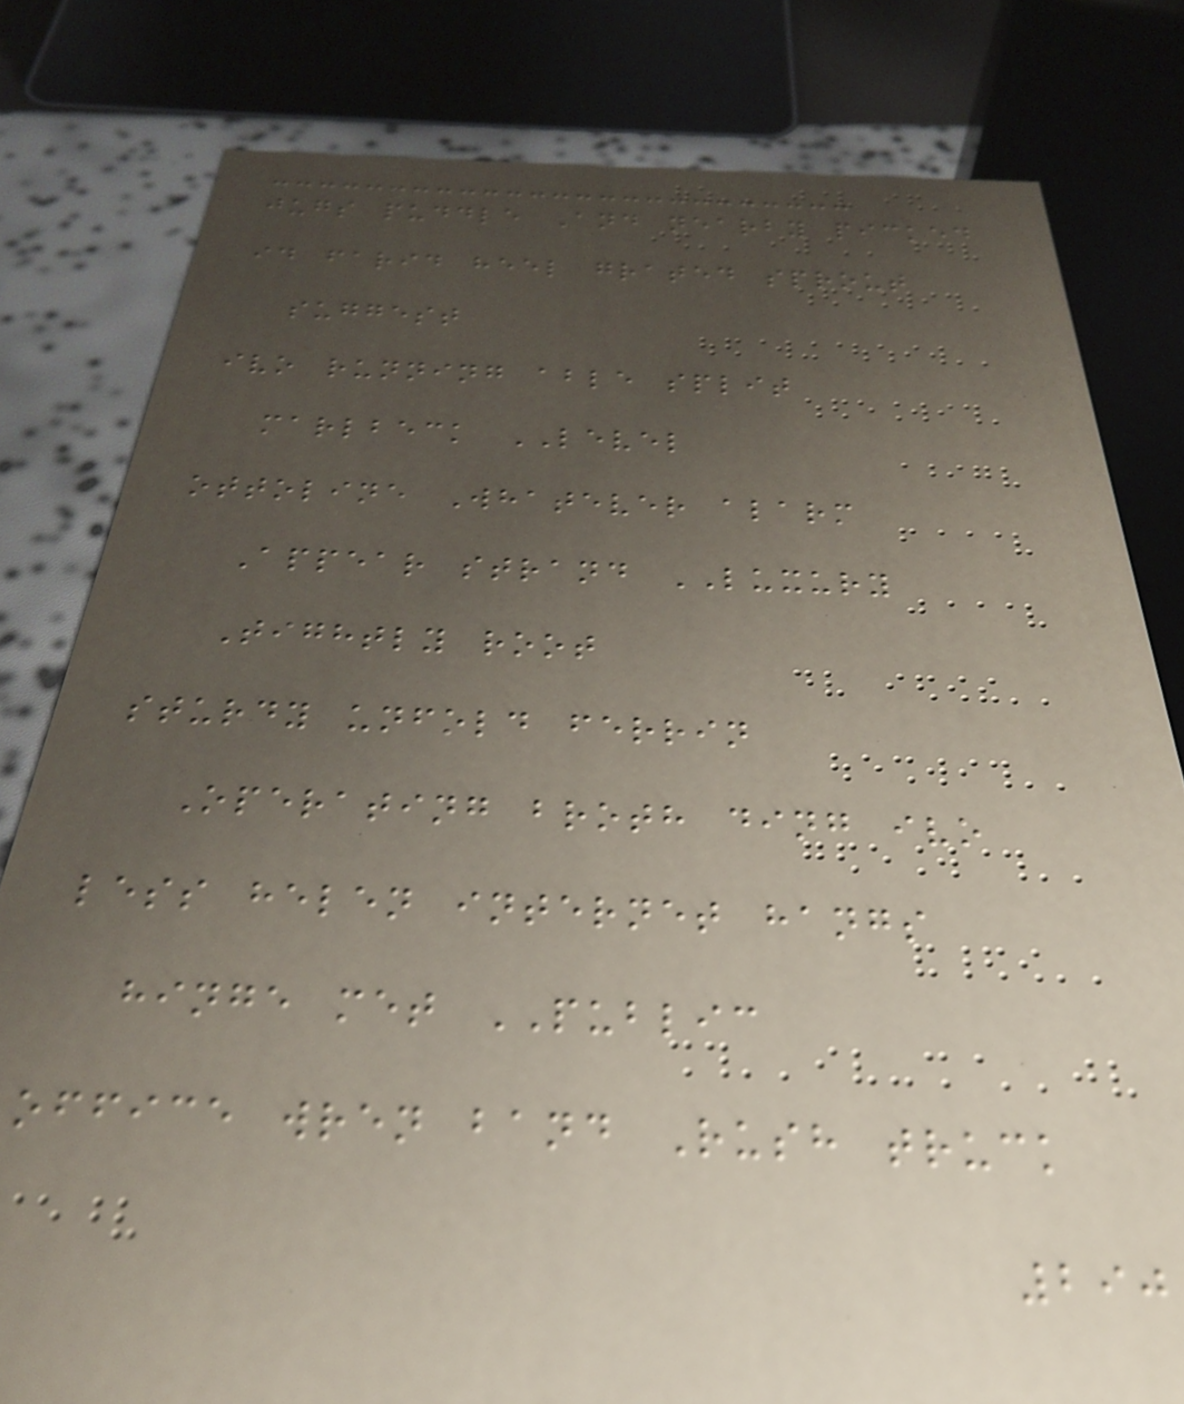jugs puddle And nearby picked
id farid heel grated sprout
suggest
ivo running able split
marlbeck LEVEL
ottoline Whatever alarm
Appear strand LUXURY
Tightly root
sturdy unfold ferrin
Operating broth ding ivo
less helen internet hangs
hinge met PUBLIC
office wren band Rush truck
290
